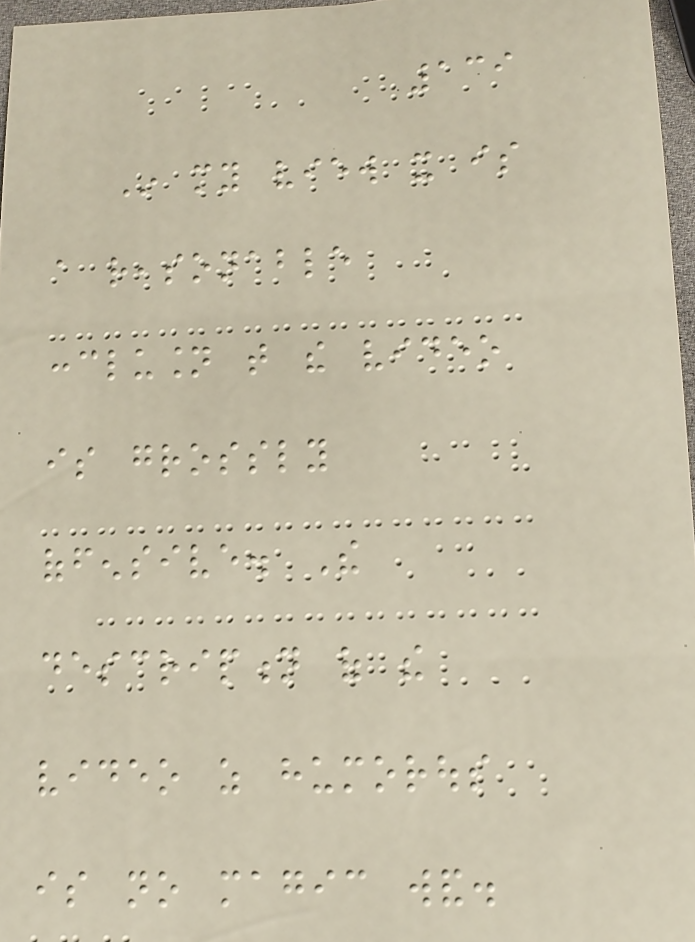139
In my view it is
a reasonable
conclusion that the video
is grossly
offensive. The
description of the
video as humorous
is no magic wand.
